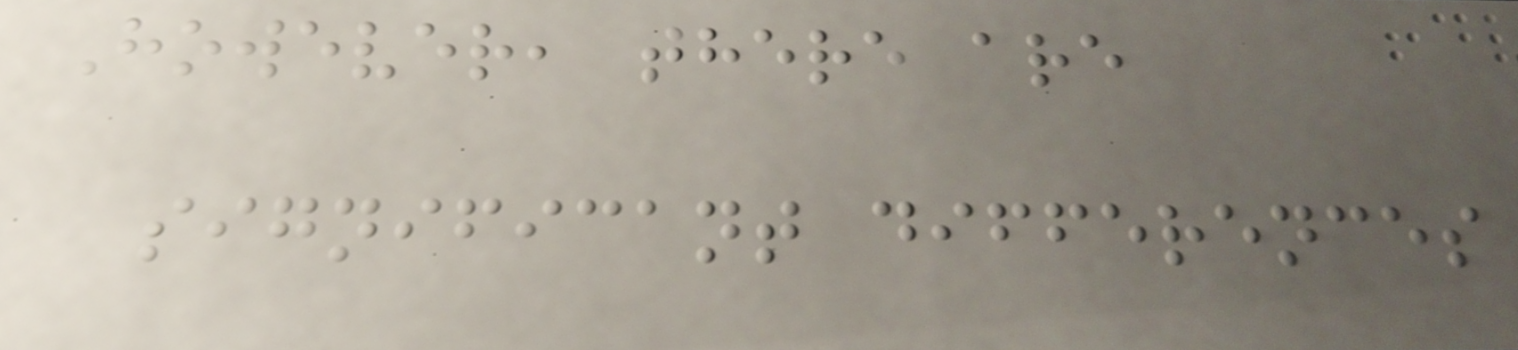However, there are
significant differences
